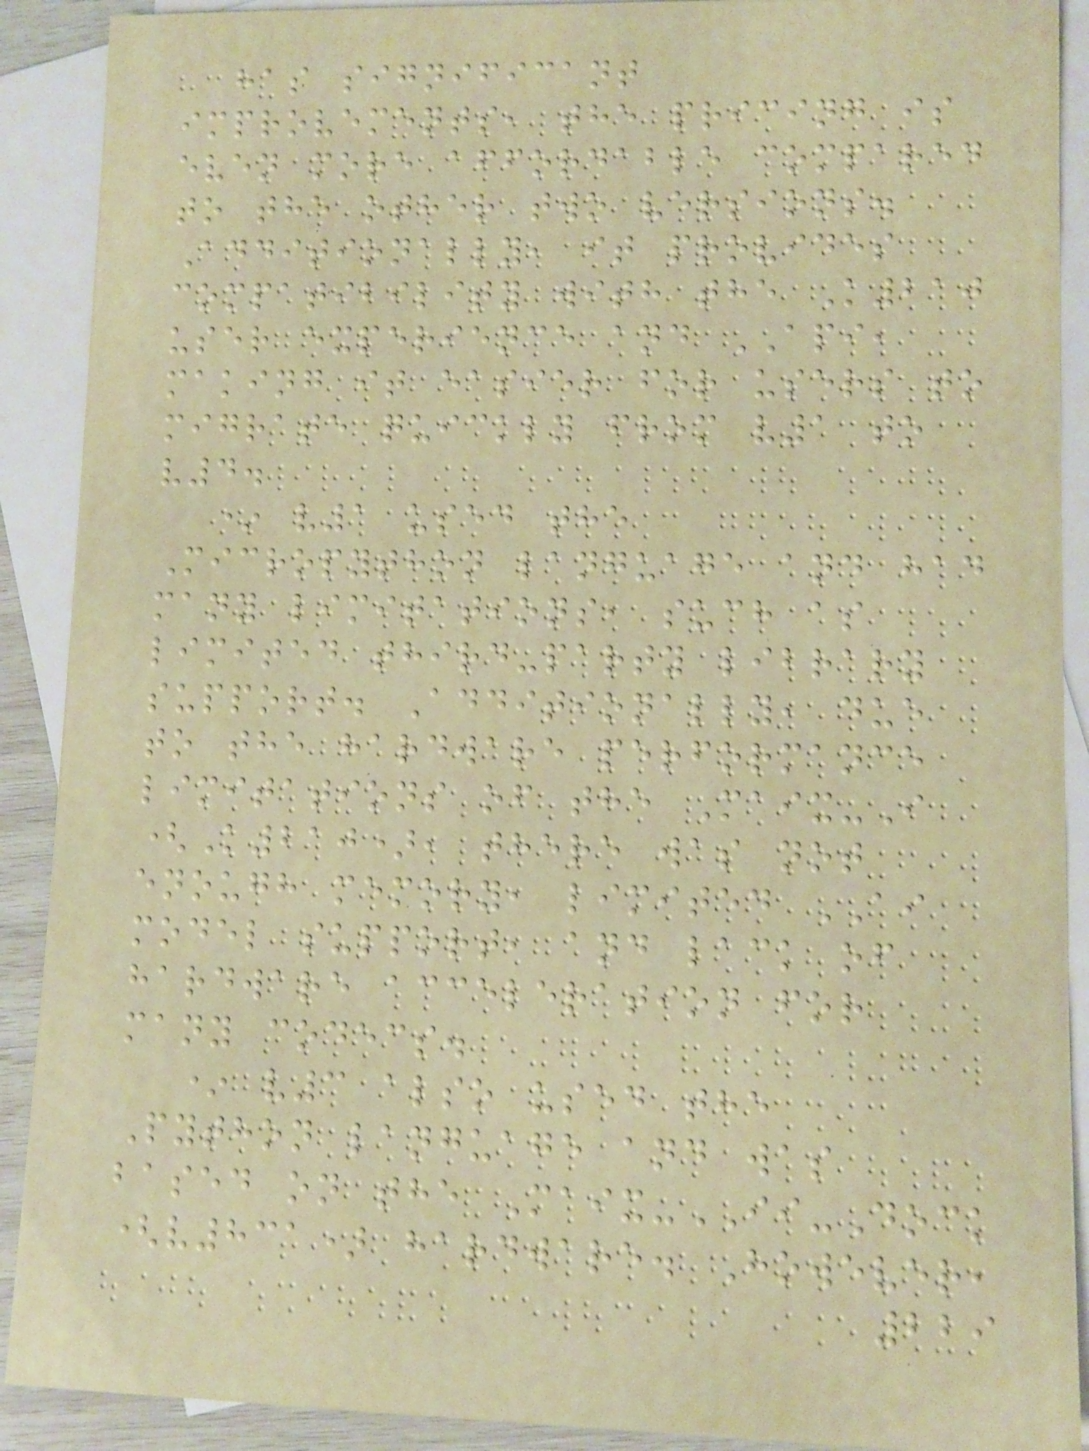has significant
improvements, the pricing is
even more affordable compared
to the other two versions.
Additionally, it provides
compatibility with the K210
user experience and API,
making it easier for users to
migrate quickly from v1 to
v4.
* v1 used the
Micropython language and had
many limitations, such as
limited third-party library
support. Additionally, due
to the hardware performance
limitations of the Maix-I
(K210), there was not
enough memory, limited AI
model support, and lack of
hardware acceleration for
many codecs.
* v3 also used the
Python language and was
based on the Maix-II-Dock
(v831) hardware. However,
229
